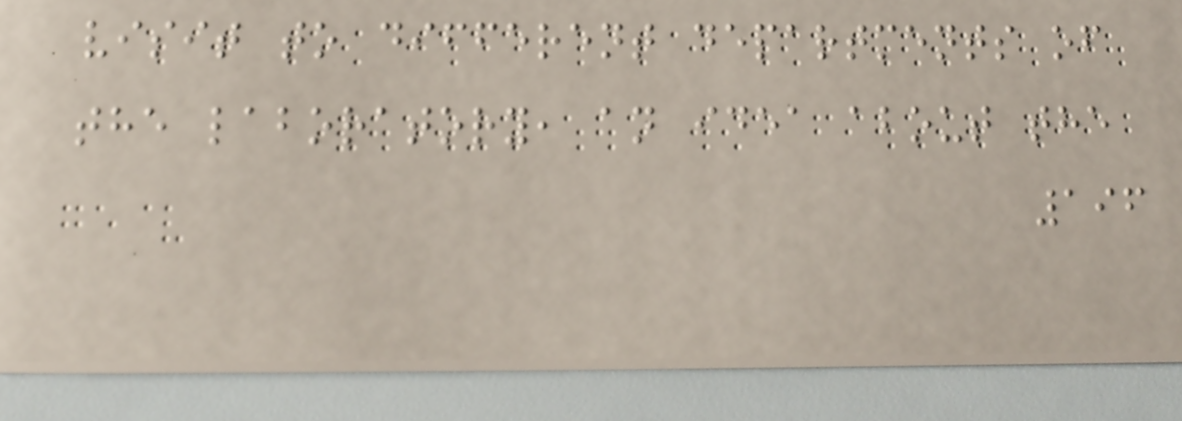visit to different departments of
the laboratory, an idea about the
196
